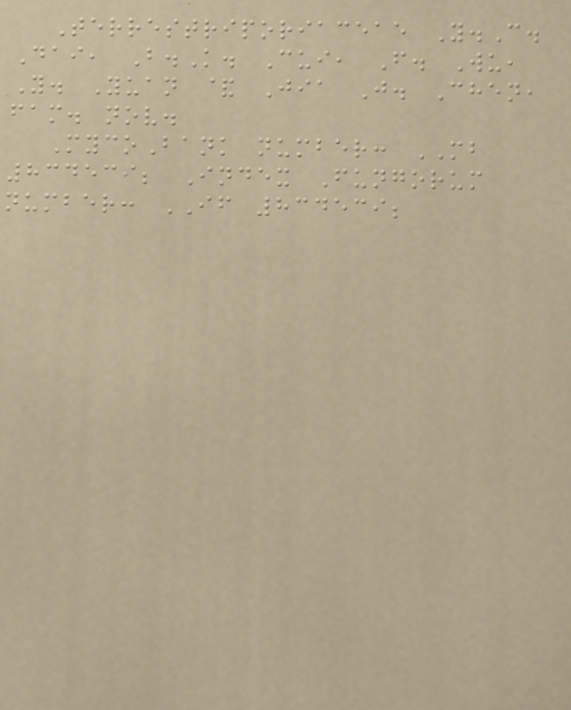Terrestriporiaceae Y.C.
Dai, B.K. Cui, F. Wu,
Y. Yuan & Jia J. Chen,
fam. nov.
MycoBank number: MB
834539; Index Fungorum
number: IF 834539;
